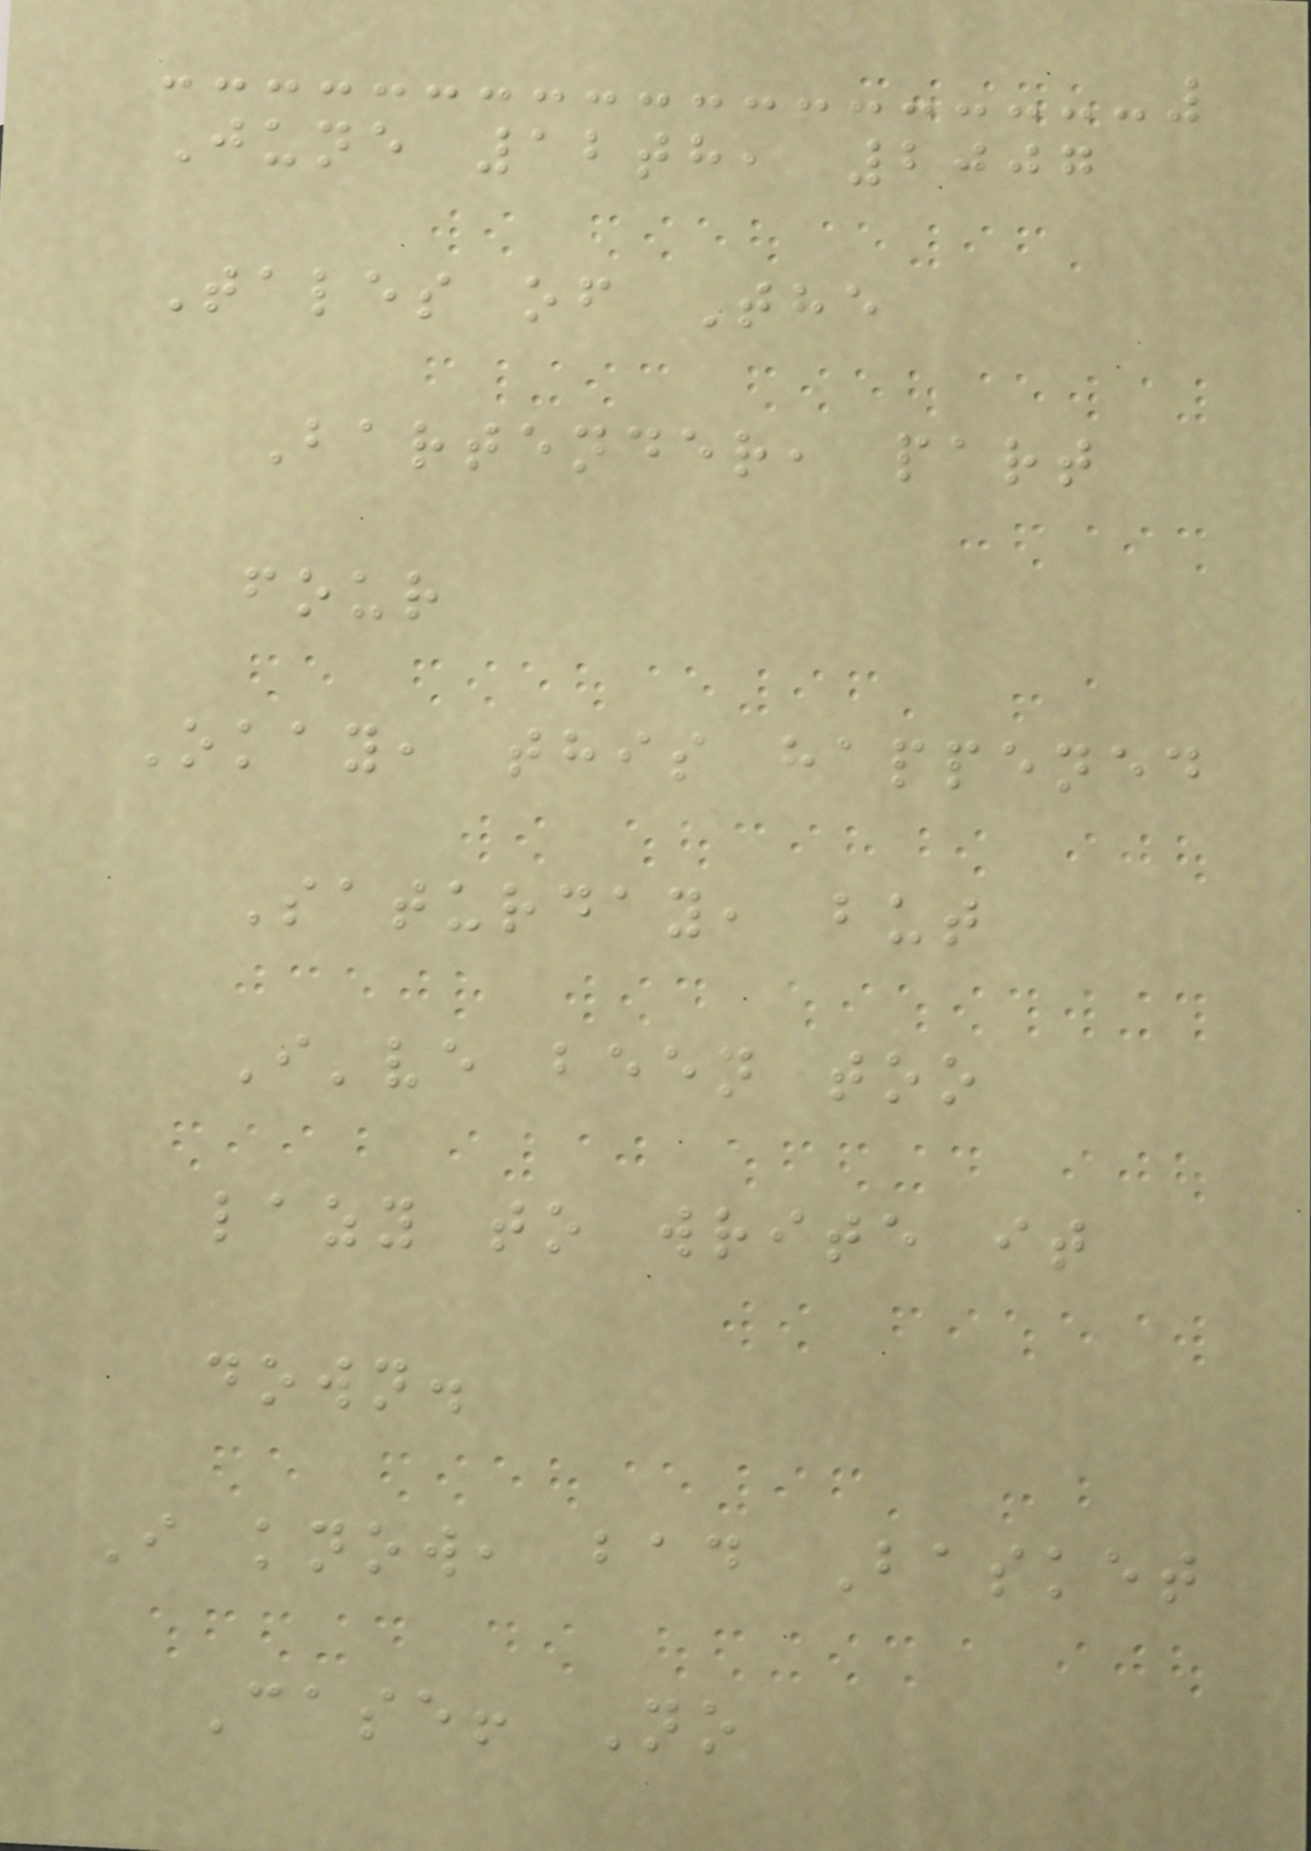June 12th, 2007
Tales of The
Bartender, part
four
Okay, this happened
Saturday, but
I've been too
lazy to write it
down.
I know, bad Basket
Case! No
